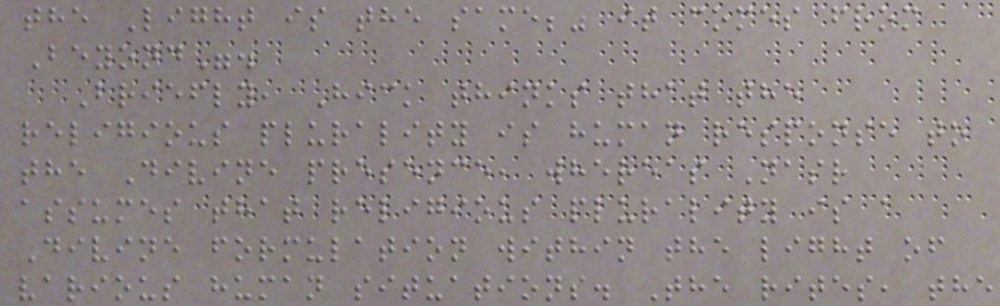the Light is the same;" it comes from
Beyond".
Briefly, Hick thinks that the
religious plurality is human response to
the Divine presence, whereas Nasr
assumes that religious plurality is a
Divine formulation within the light of
various human situations. The rites, the
